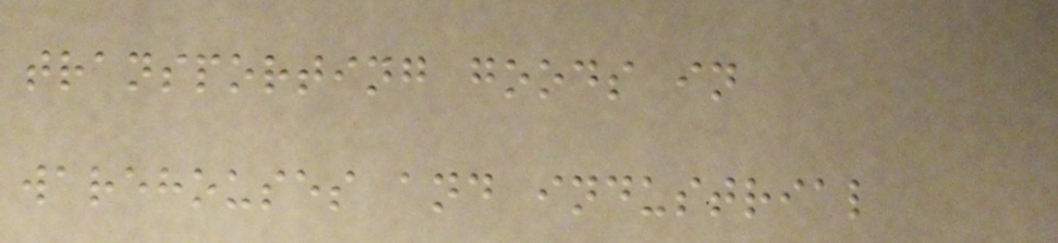transporting goods in
warehouses and industrial
